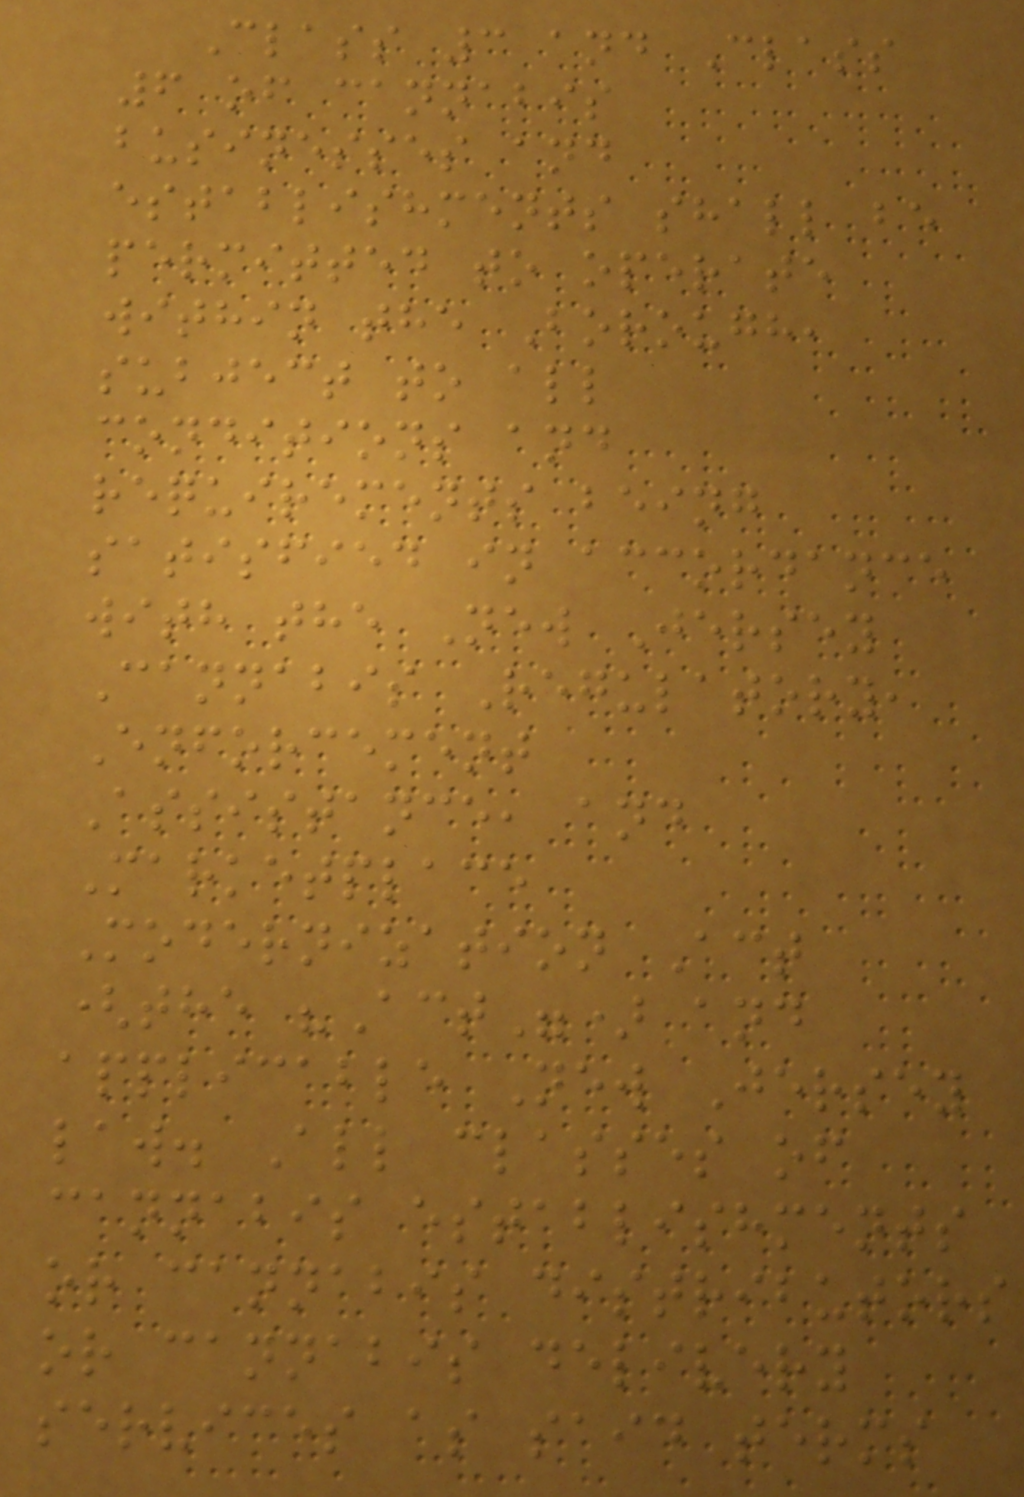Class 3 and Class
6 of cannabis
businesses and
establishments shall be
permitted to operate
within the Borough,
subject to all
conditions and
requirements being
satisfied in accordance
with the New Jersey
Cannabis Regulatory,
Enforcement
Assistance, and
Marketplace
Modernization Act
(the "Act") and
applicable New Jersey
law. All classes of
cannabis establishments
or cannabis distributors
or cannabis delivery
services as said terms
